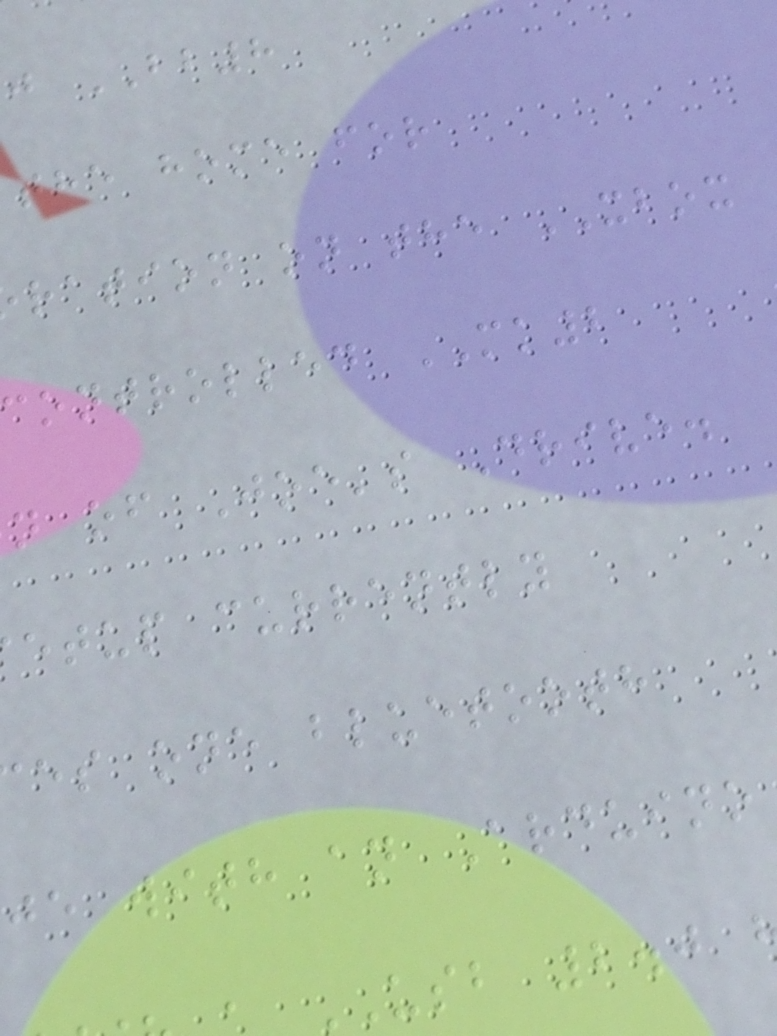j BB8
the home for
ration on the XBOX
controlled MK2
n of Joe's Drive.
etup currently
es one bluetooth
je with an Arduino
USB 2.0
